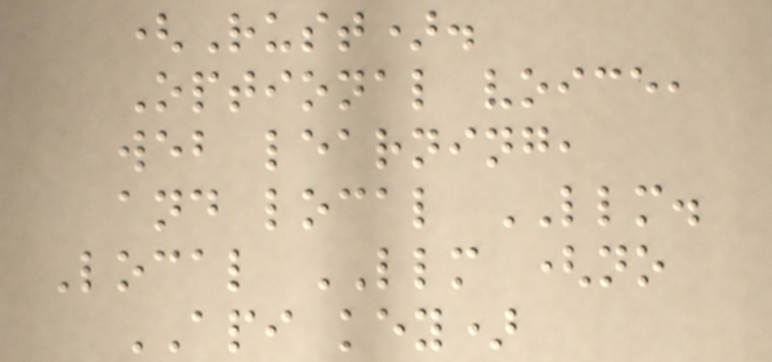(Rust).
Optional voice,
web learning,
and local LLM.
Local LLM (no
API key)
